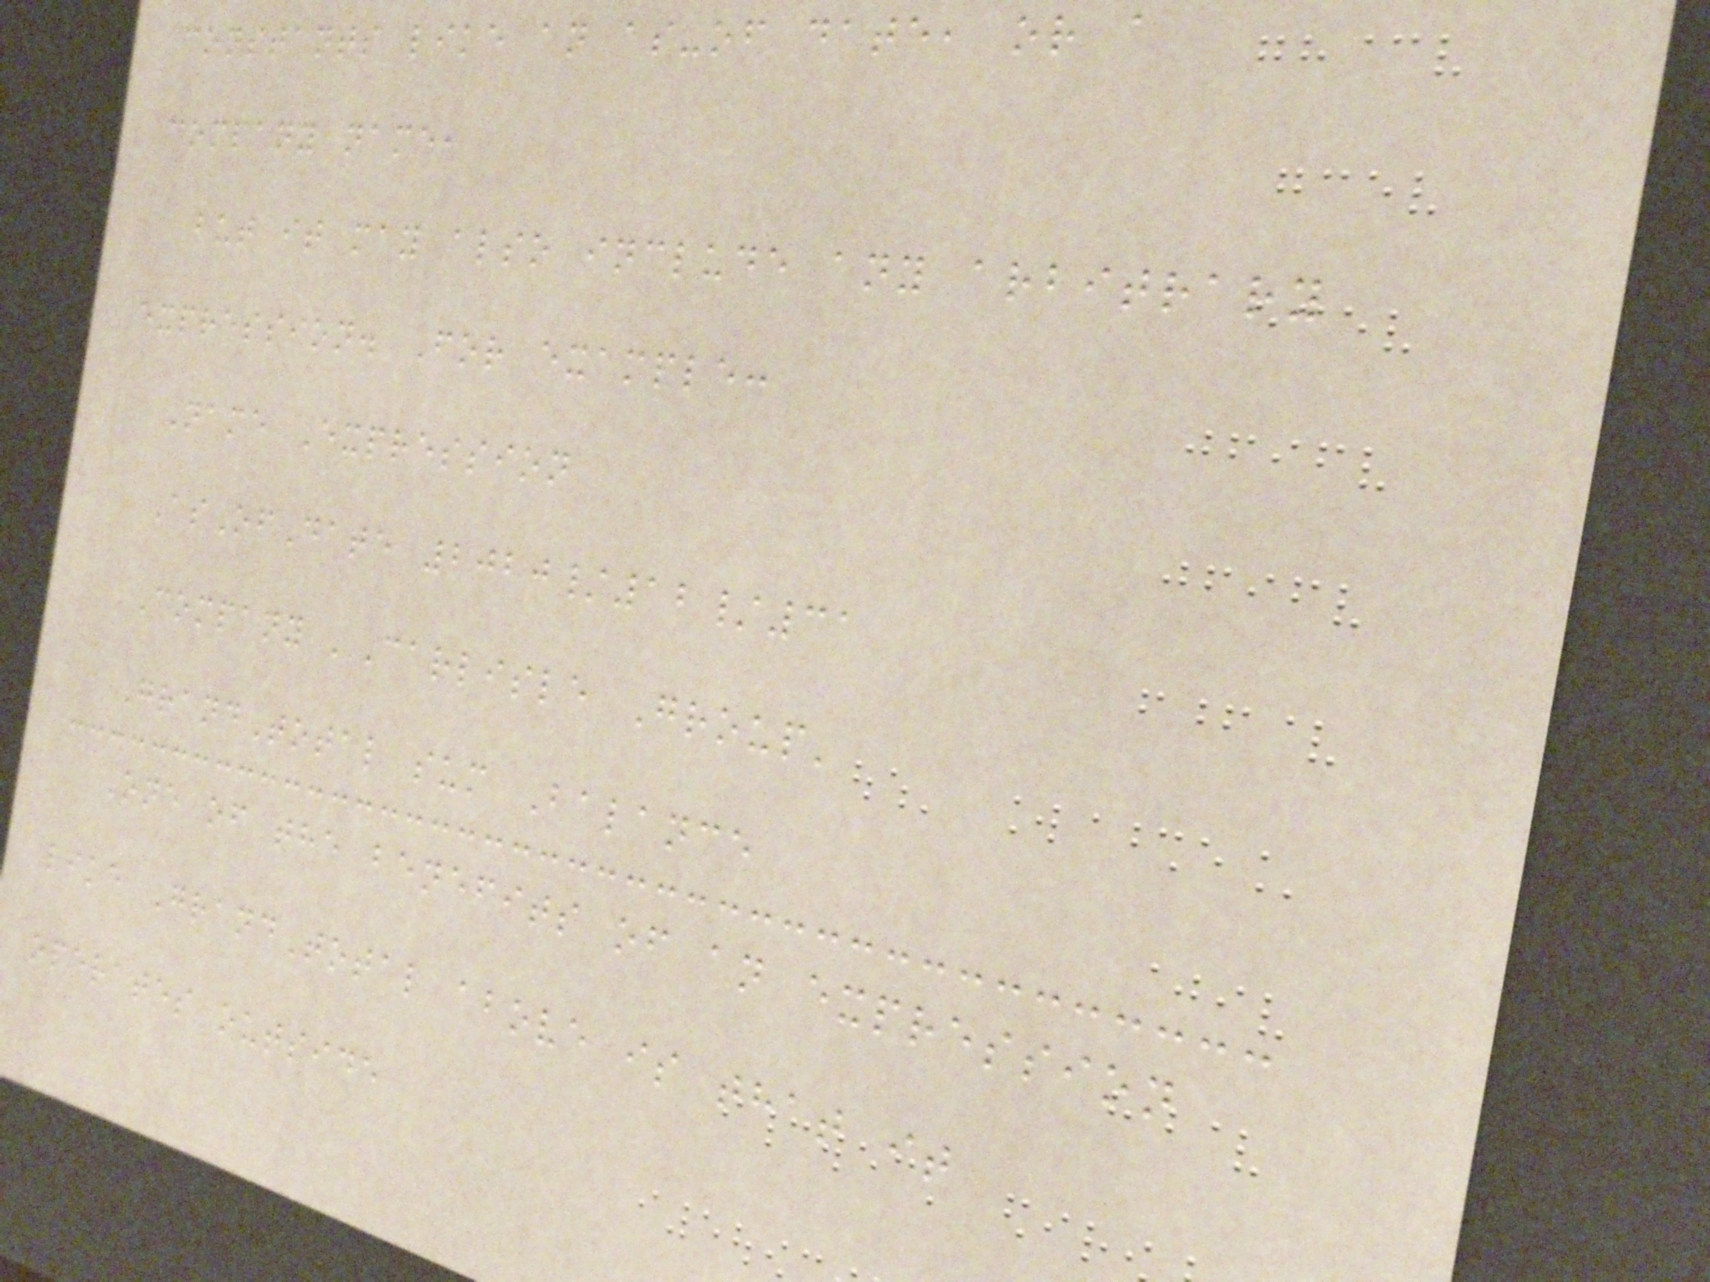constants like an as-of date, or a
company name,
but it may also include any arbitrary
expression. For example:
Name Expression
AsOfDate 2020/12/31
Company 'Carlisle Group'
GrandTotal sum Balance
One of the benefits of an expression
like GrandTotal above is that it
operates outside
